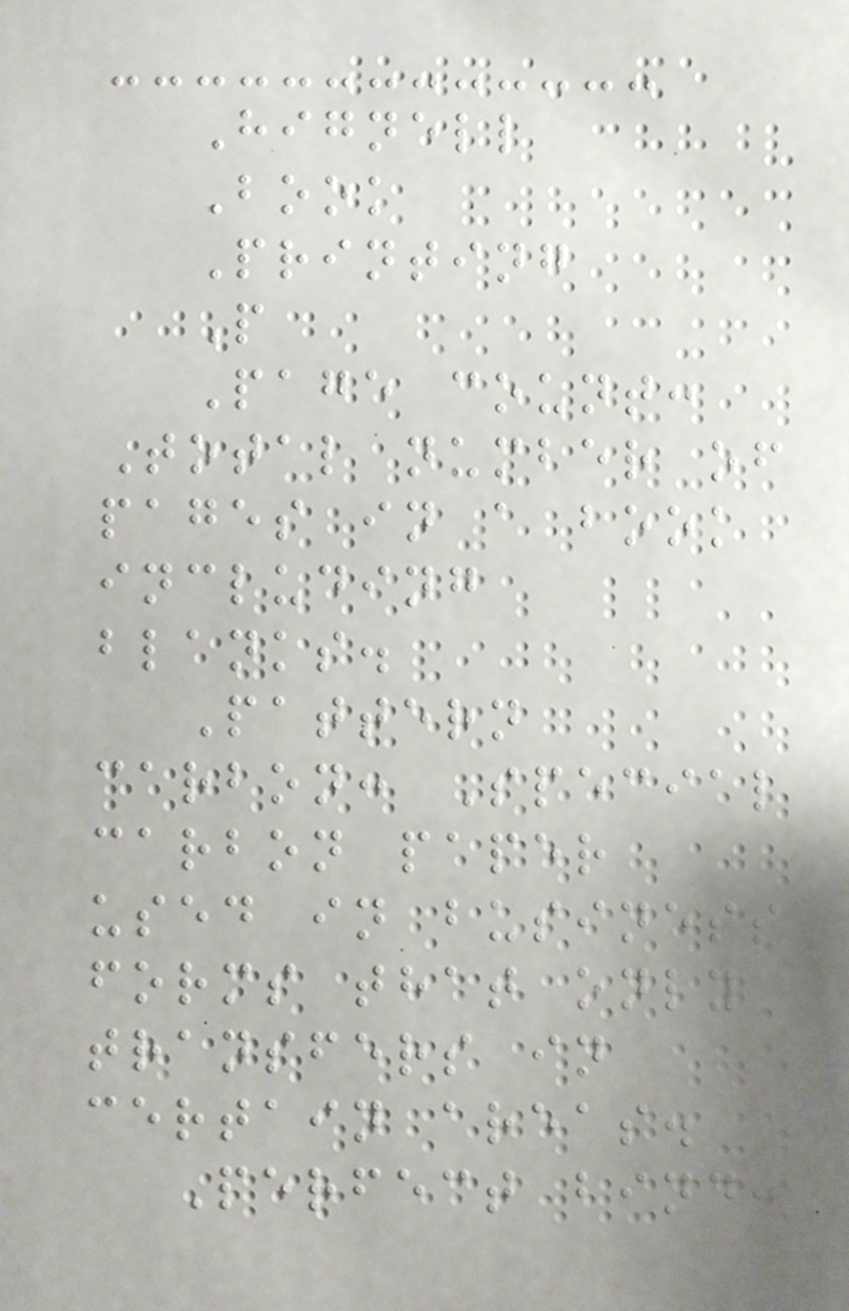Hignell
Book
Printing
P
Page count:
Total number of
pages in a book
including
blanks.
Pattern
carbon: Special
carbon paper
used in business
forms that only
transfers in
certain areas.
Perfect bind:
